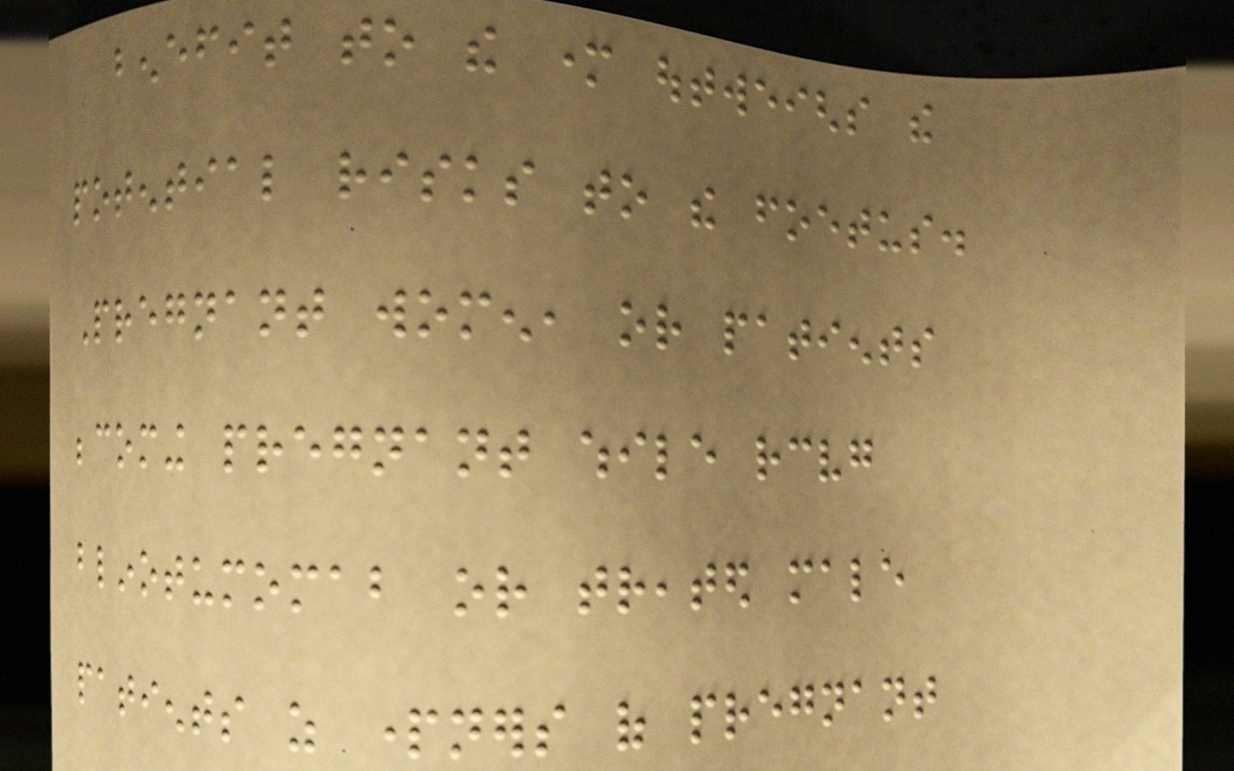benefit to the mother outweighs the
potential risks to the foetus.
Pregnant women, or patients
becoming pregnant while receiving
blinotumomab or treated male
patients as partners of pregnant
